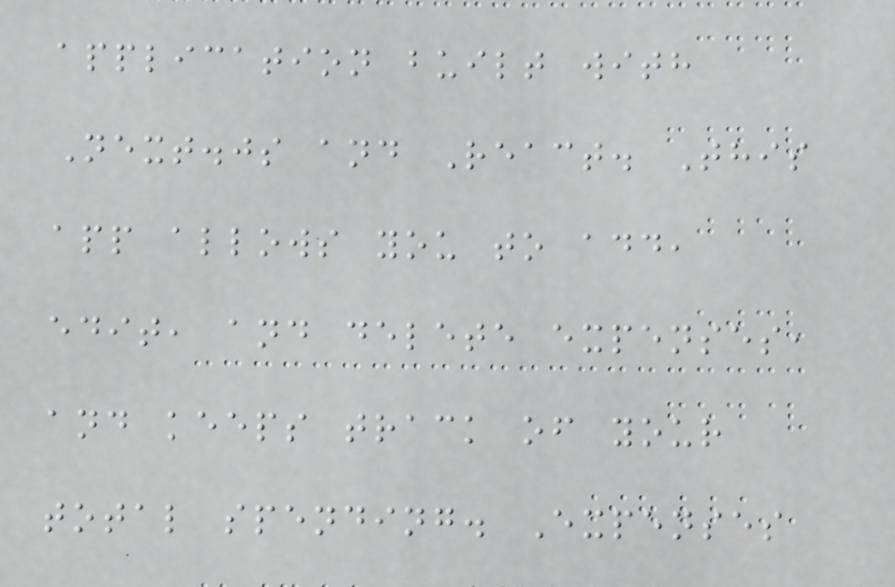application built with
Next.js and React. This
app allows you to add,
edit, and delete expenses,
and keeps track of your
total spending. Expenses
